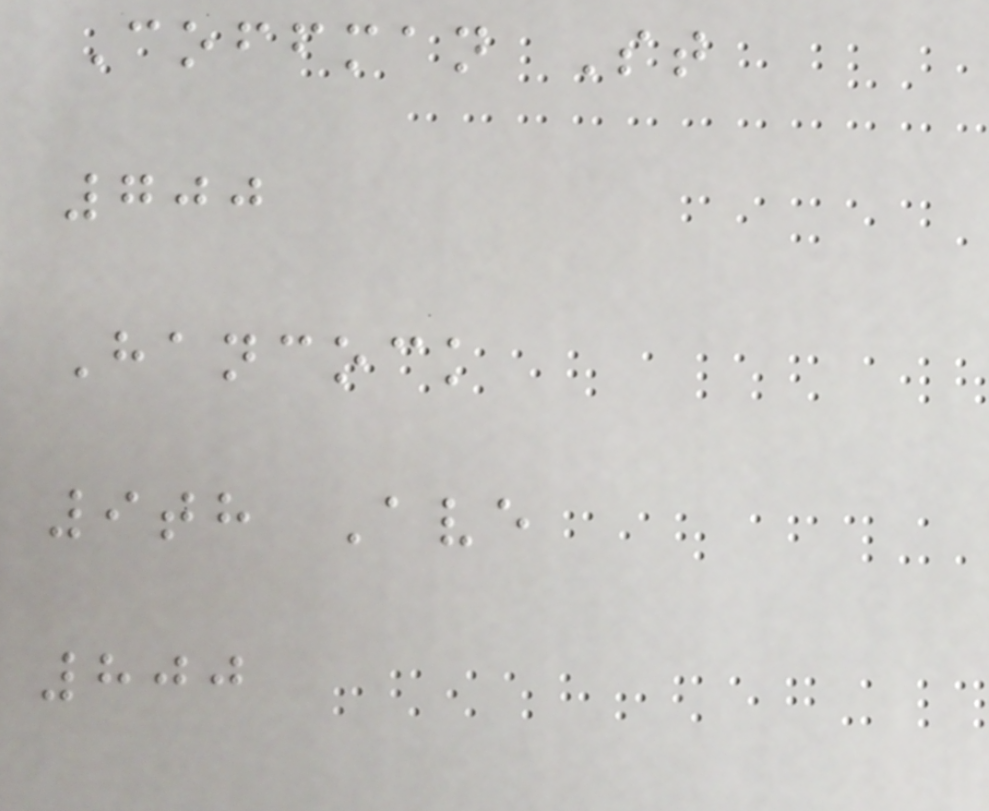Coffman St
700
Hancock
9th Ave
800
